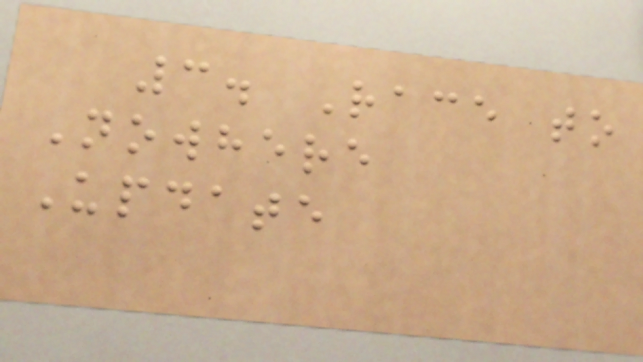3. Race to
Nowhere
Update
